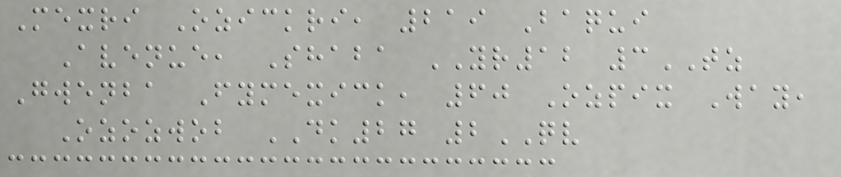Mexri Ozickri, 219 Baqui
Avenue, Shaba YR12 3TZ
Gwenba Fymexick, 60 Ozpix Way,
Ozozwob DK27 2QV
